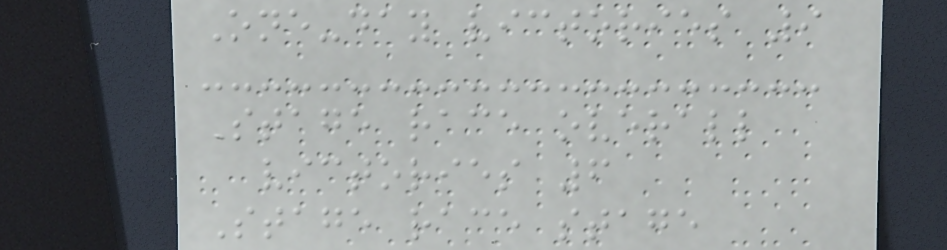One-day victories 9
Stage race overall
victories 6
Stage race stage
